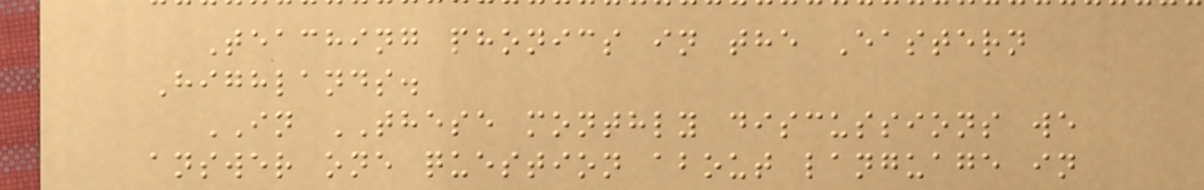Teaching phonics in the Eastern
Highlands.
IN THESE monthly discussions we
answer one question about language in
